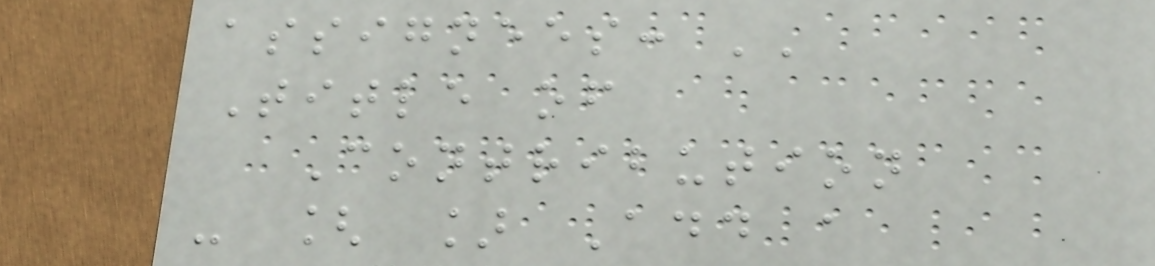assignees: ''
Title of
Contribution
- [ ] Add a
